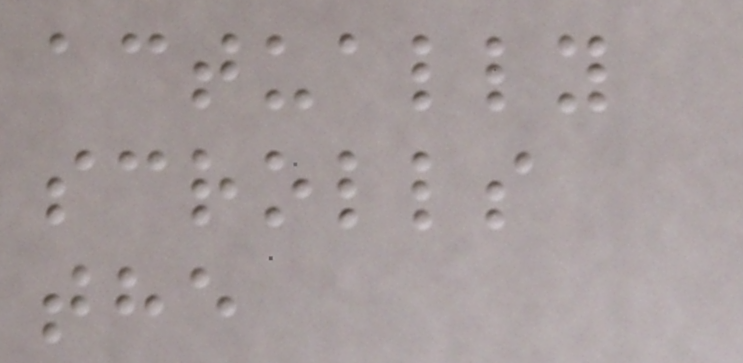actually
scrolls
the
